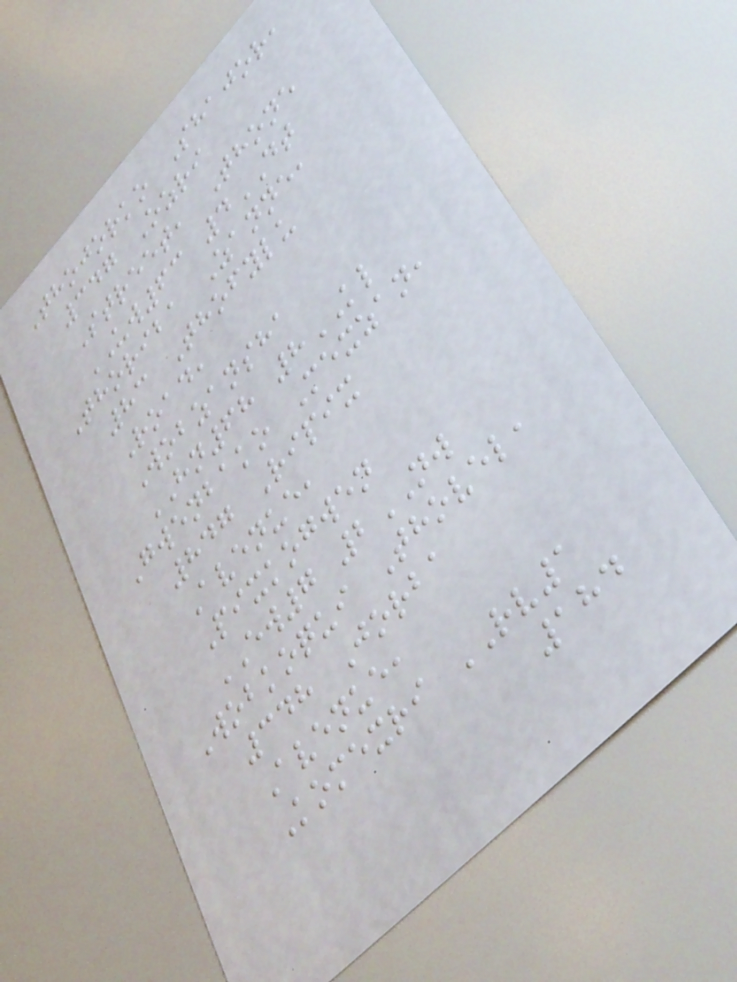Thojorko Shajor,
347 Ozri
Street, Thone
UW63 4DT
Thoriba Zanne,
83 Thofylu
Road,
Wobzansha
HN68 8KL
Gwenbako Mexzan,
847 Ripix
Avenue,
Pixkogwen
EW7 2NW
Wobkoqui Thovel,
348 Jorba
Avenue,
Komexri RV1
184
